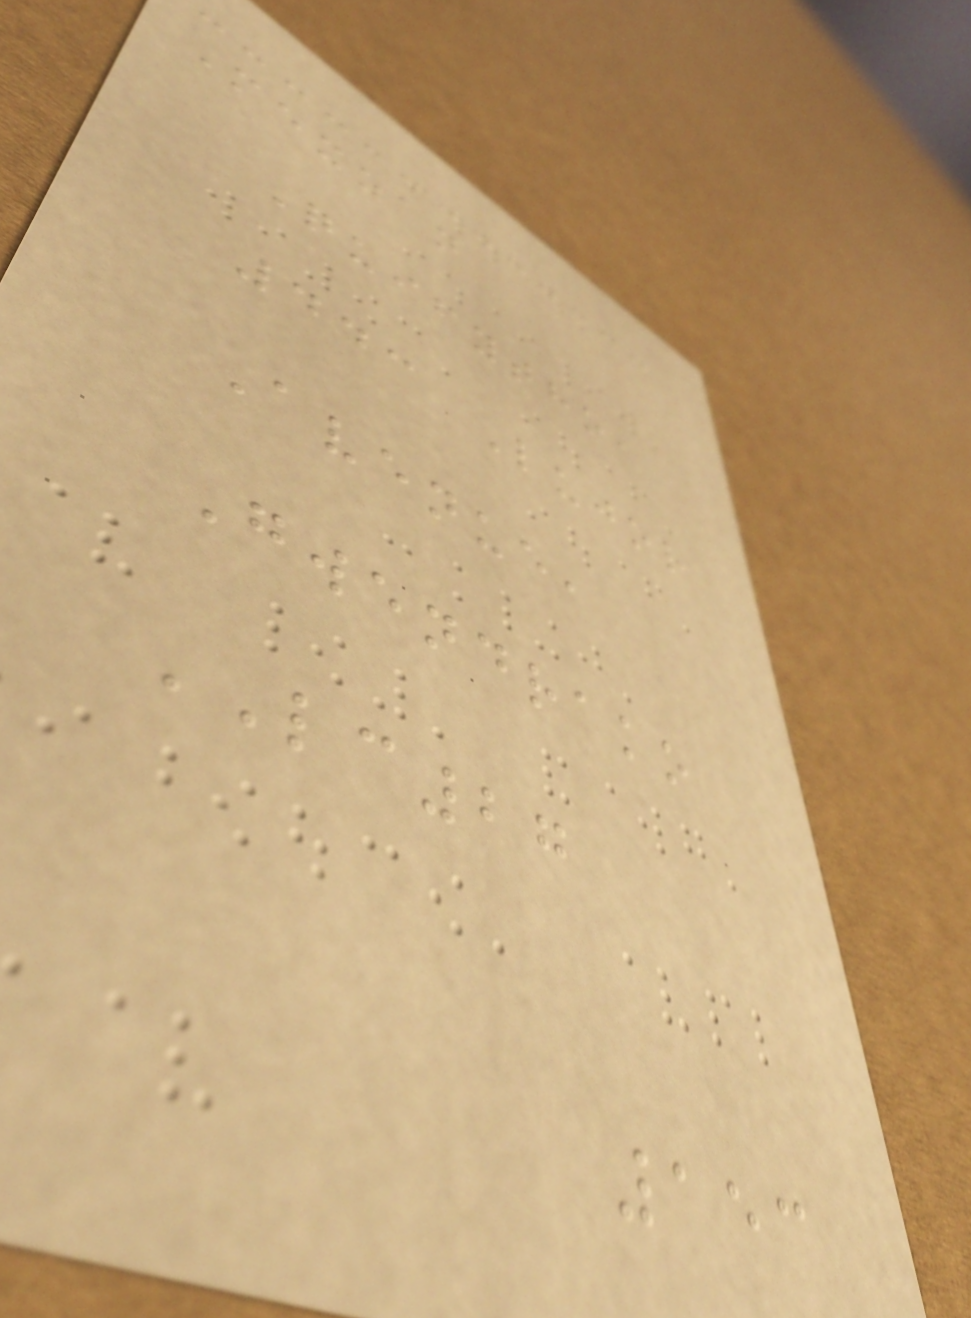Mexzan
Quifytho,
443 Lujor
Avenue,
Gwendrako
LC27
153
